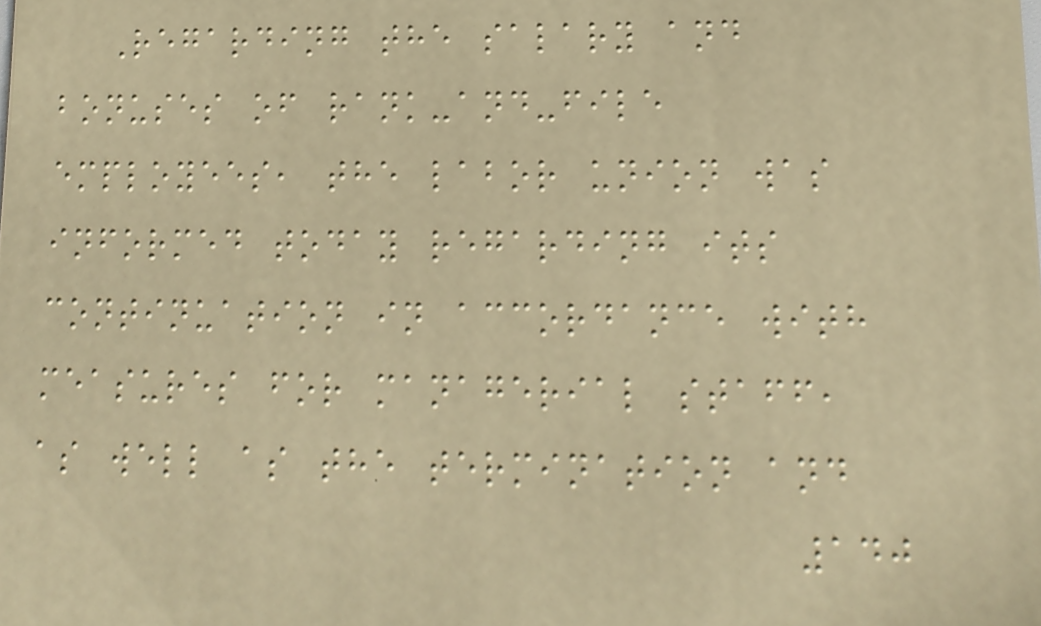Regarding the salary and
bonuses of rank-and-file
employees, the labor union was
informed today regarding its
continuation in accordance with
measures for managerial staff,
as well as the termination and
140
